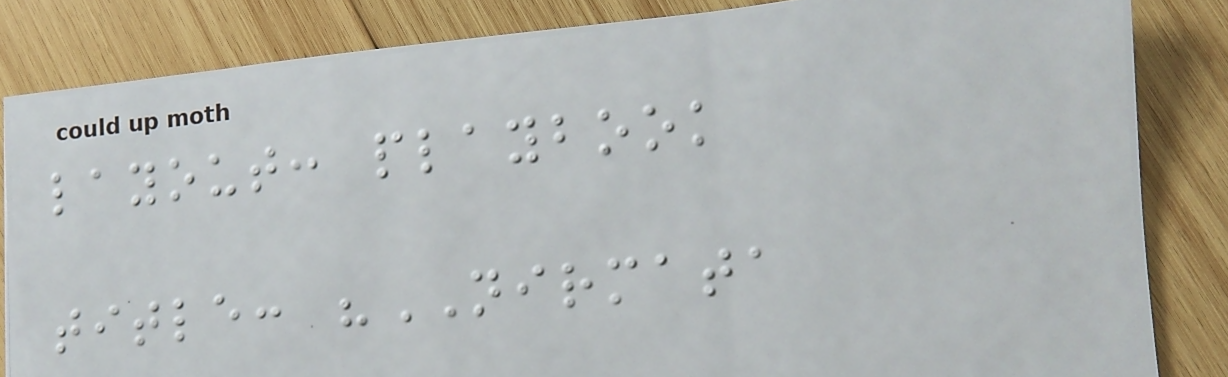layout: playbook
title: "NIRMATA
